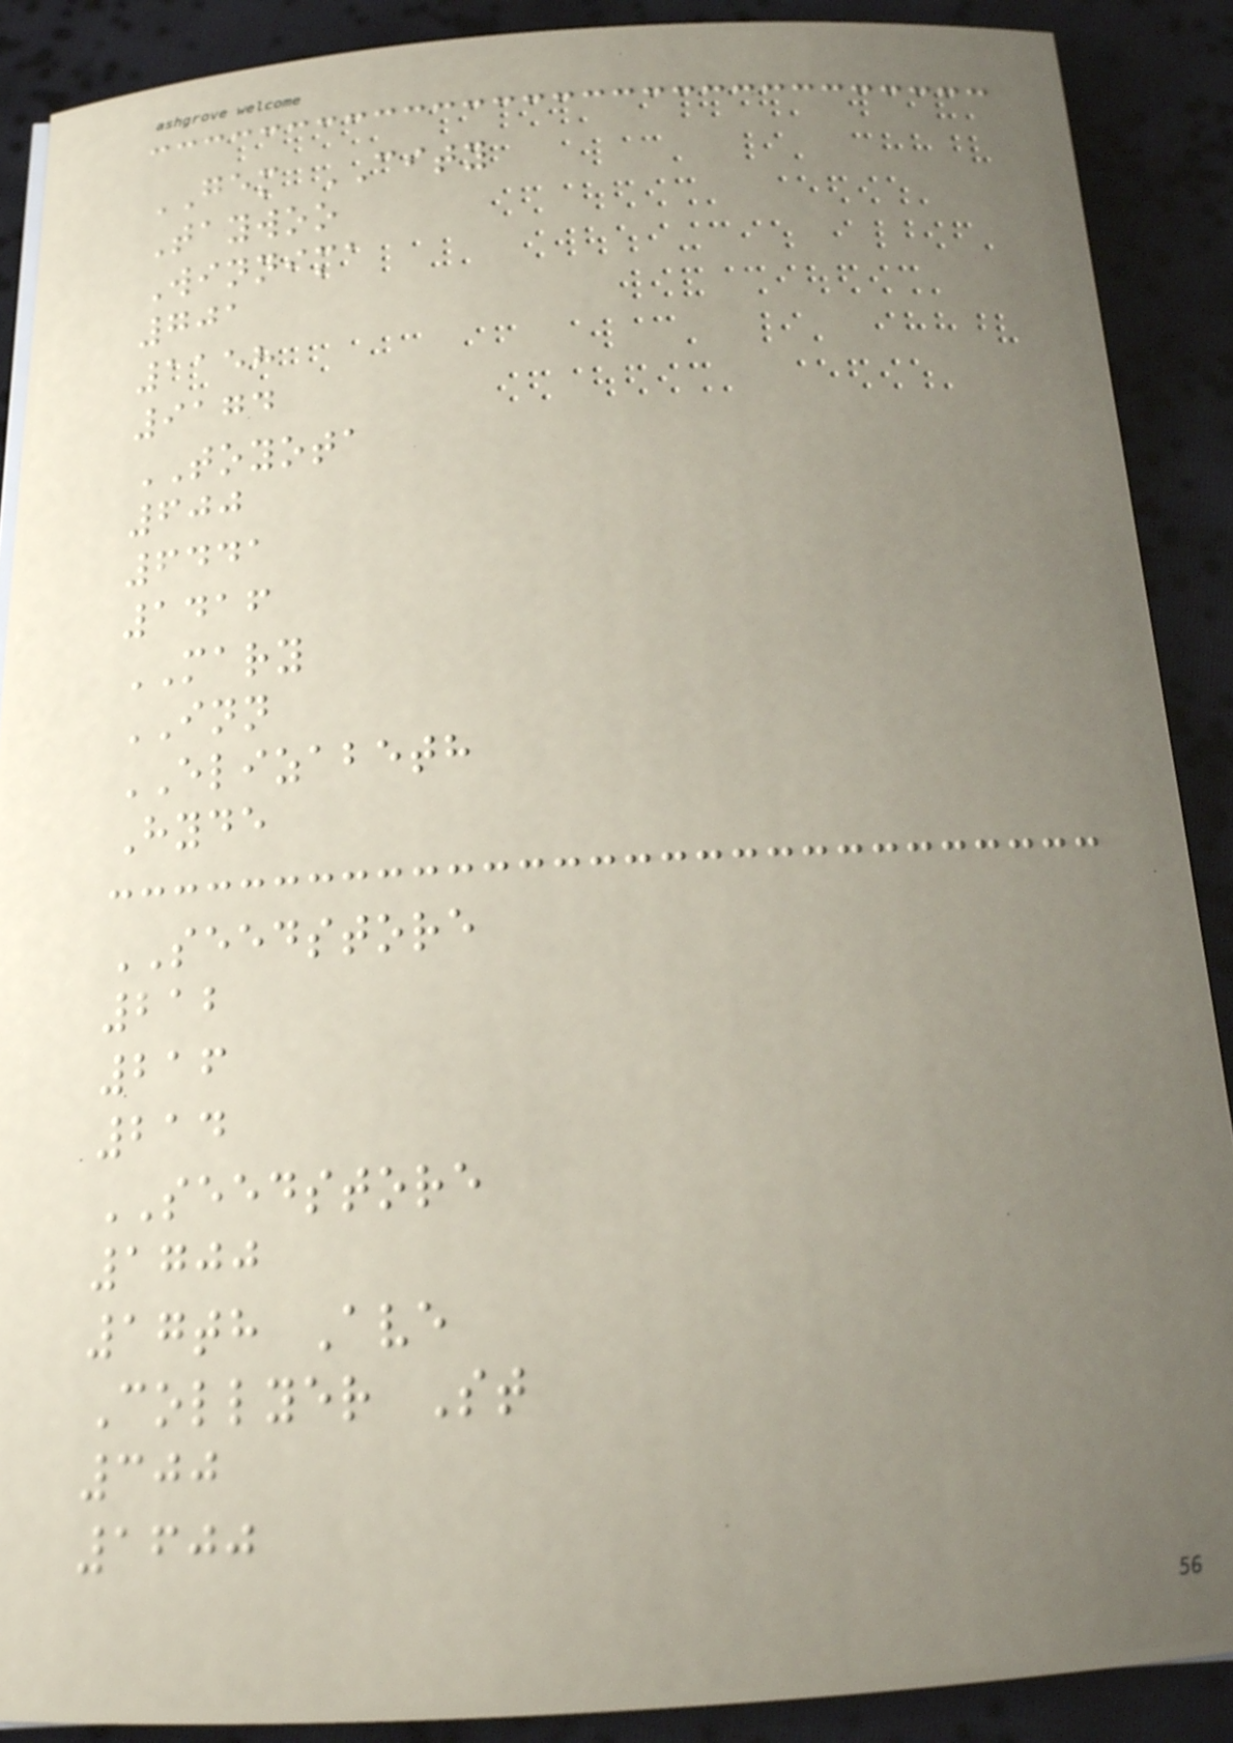GEM CITY
Taywoo
Winnima
701
1158
9174
TOYOTA
600
6441
1416
MARY
INN
ELIZABETH
Hyde
SEEDSTORE
212
216
214
SEEDSTORE
1700
17th Ave
Collyer St
300
1600
